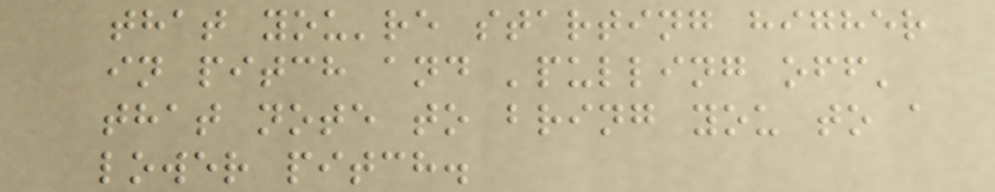that you're starting higher
in pitch and 'pulling off'
that note to bring you to a
lower pitch.
